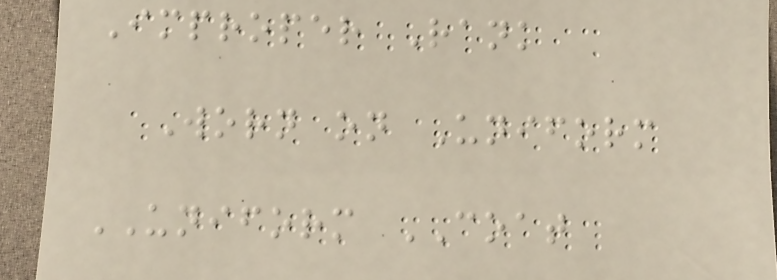Improper Rank
Worn on Uniform
UNIFORM COAT
